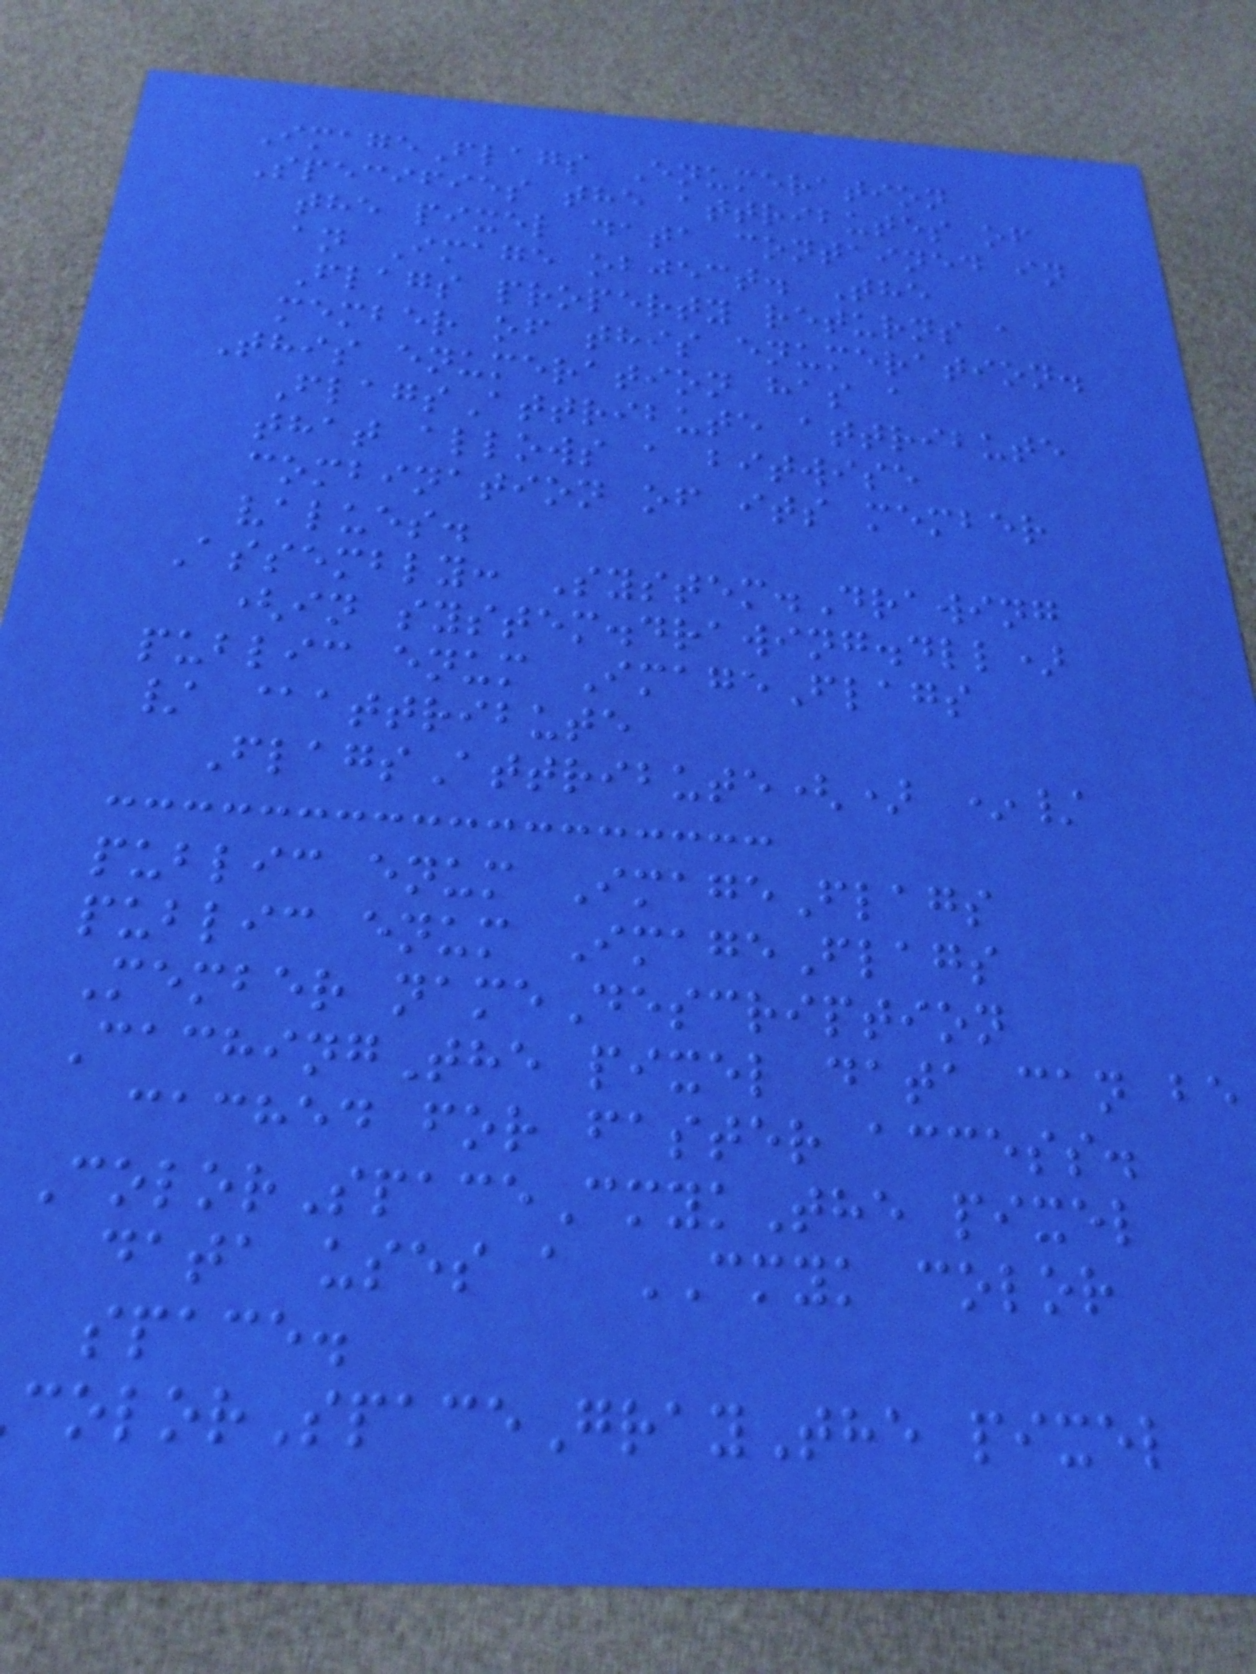ImageFlags Enumeration
Specifies the attributes of
the pixel data contained in
an Image object. The
Flags property returns a
member of this enumeration.
This enumeration has a
FlagsAttribute attribute
that allows a bitwise
combination of its member
values.
Assembly: System.Drawing
(in system.drawing.dll)
public enum ImageFlags
/ @attribute
FlagsAttribute() */
public enum ImageFlags
public enum ImageFlags
Member nameDescription
CachingThe pixel data can be
cached for faster access.
ColorSpaceCmykThe pixel
data uses a CMYK color
space.
olorSpaceGrayThe pixel
